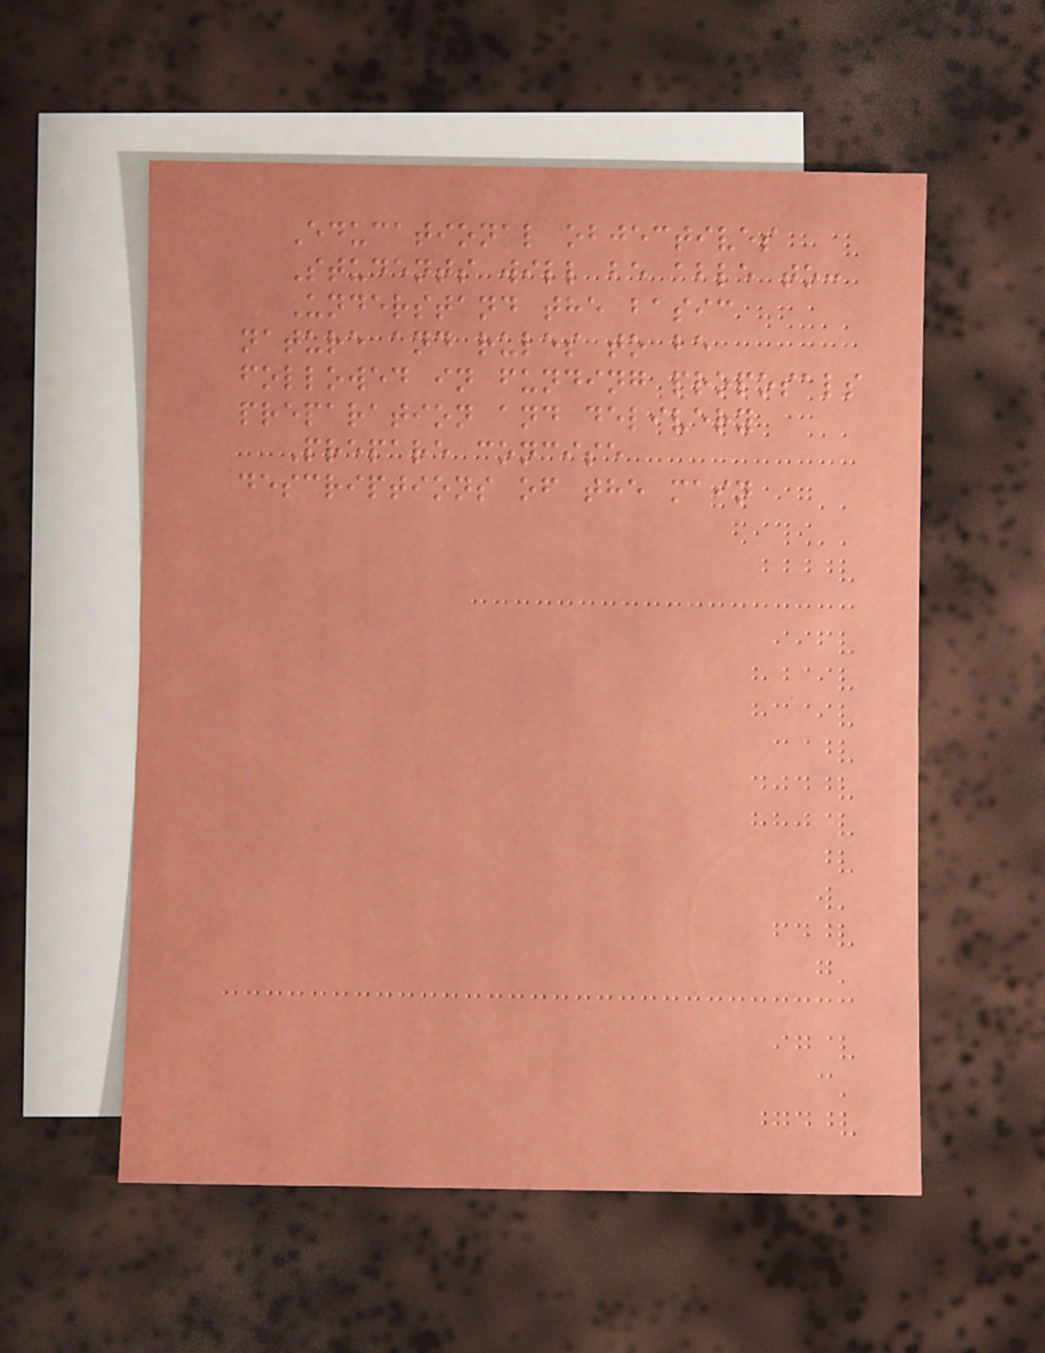Educational objectives
Students will be able to:
Understand the basic
nature and rules to be
followed in funding proposals
preparation and delivery
Prepare concise
descriptions of the main
